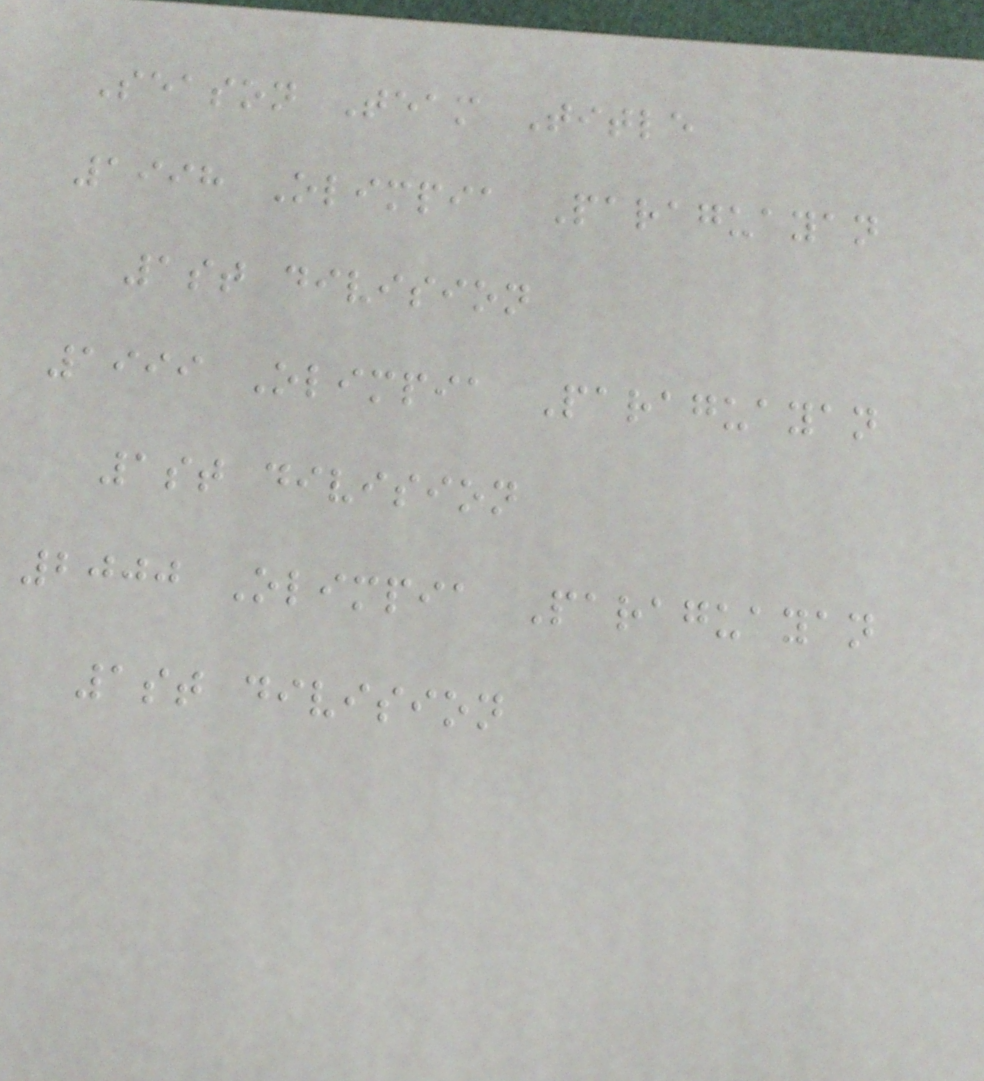Season Team Title
1998 Olimpia Paraguayan
1st division
1999 Olimpia Paraguayan
1st division
2000 Olimpia Paraguayan
1st division
